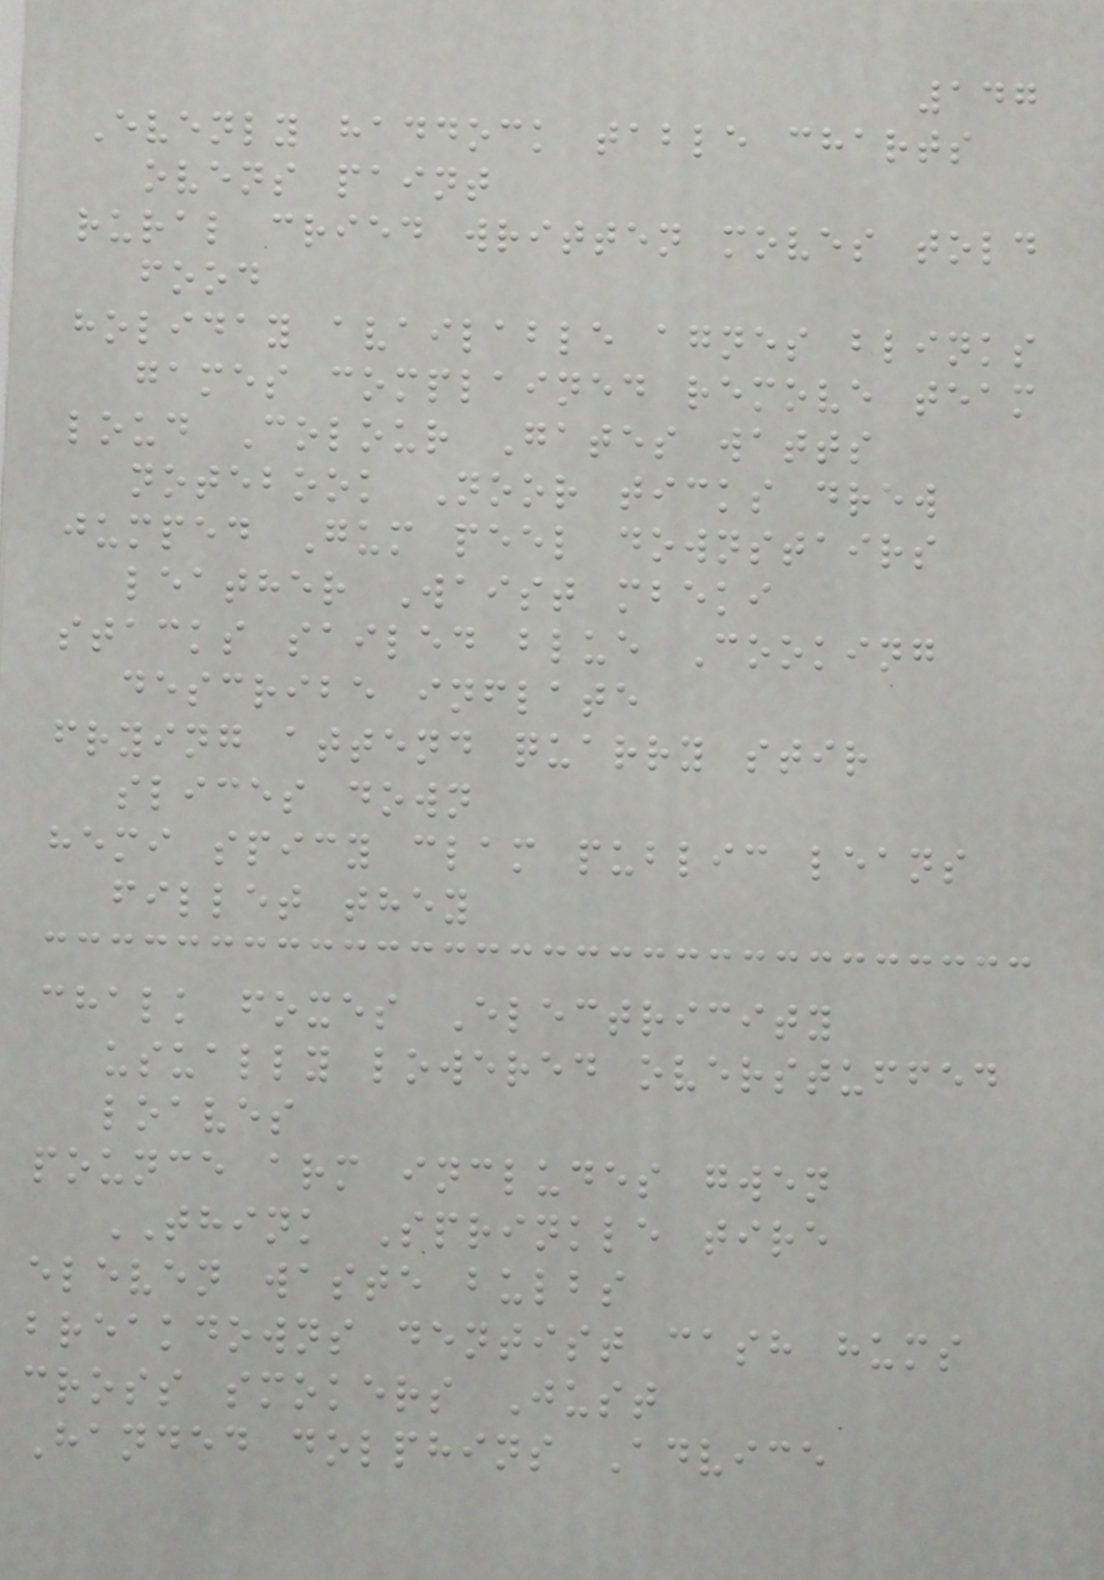147
Evenly haddock table charts
ovens paint
rural cried written moves told
food
holiday available agnes blinks
games complained remove team
loud Colour Gates watts
notebook Noor ticks drew
jumped Gum peel downstairs
leather Waist mbeki
stacks sailed blue Cooking
describe inflate
frying attend quarry stir
slices down
hemi spicy clam public leans
fillet they
chalk foxes Electricity
usually lowered overstuffed
loaves
pounce arm includes gwen
THINK Sprinkle tire
eleven waste bulbs
breakdowns dentist cash hums
cross smokers Just
Handed dolphins Advice
